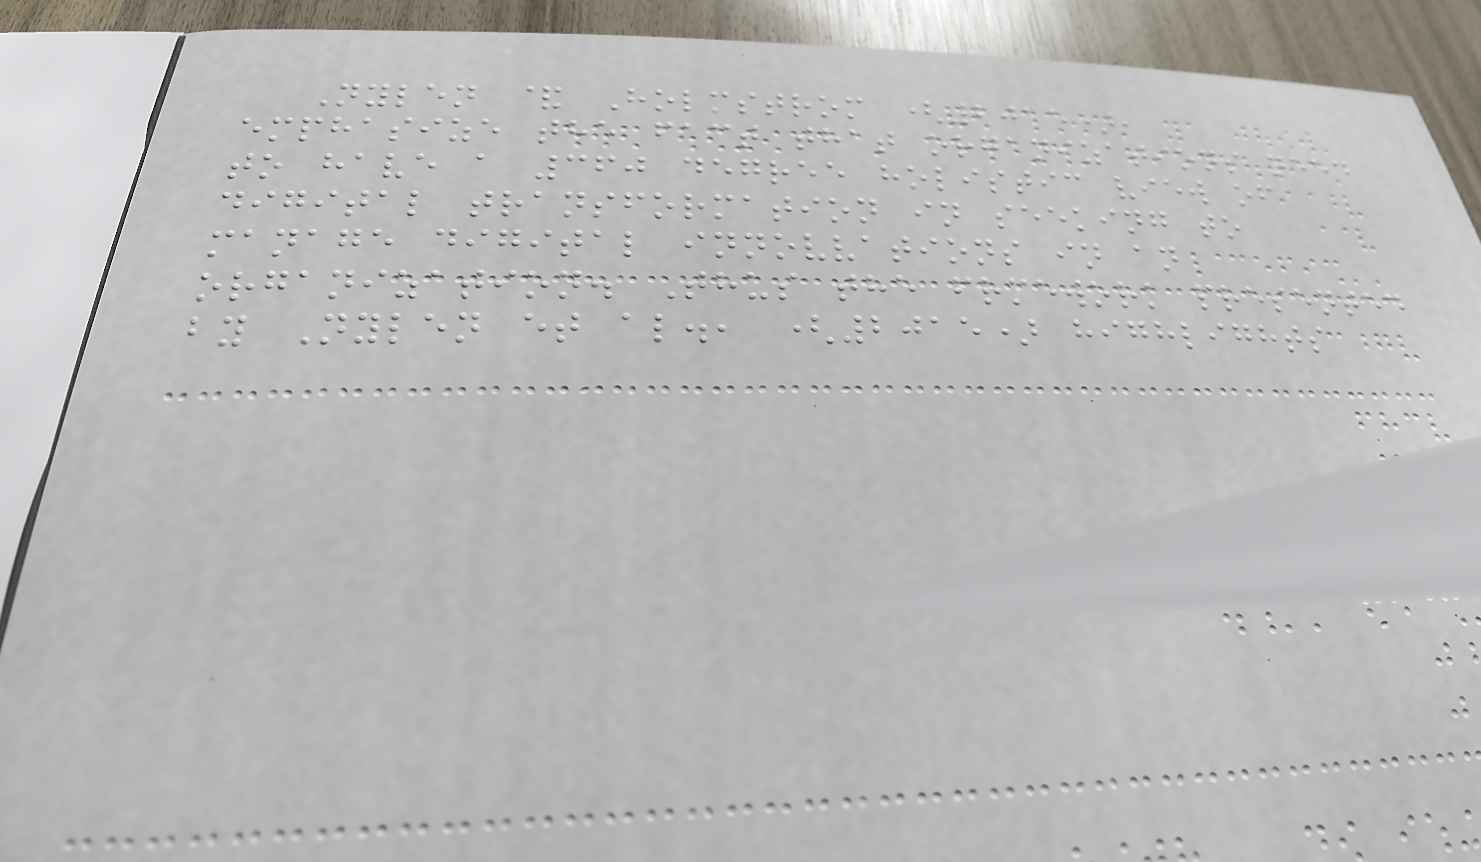Nylen & Holmstrom (2015),
emphasize the fact that organizations need
to have a 360 degree holistic view of
digital transformation in seeking to
manage digital innovvations in an
organization. Thus the frmework presented
by Nylen et al., (2015) highlights
